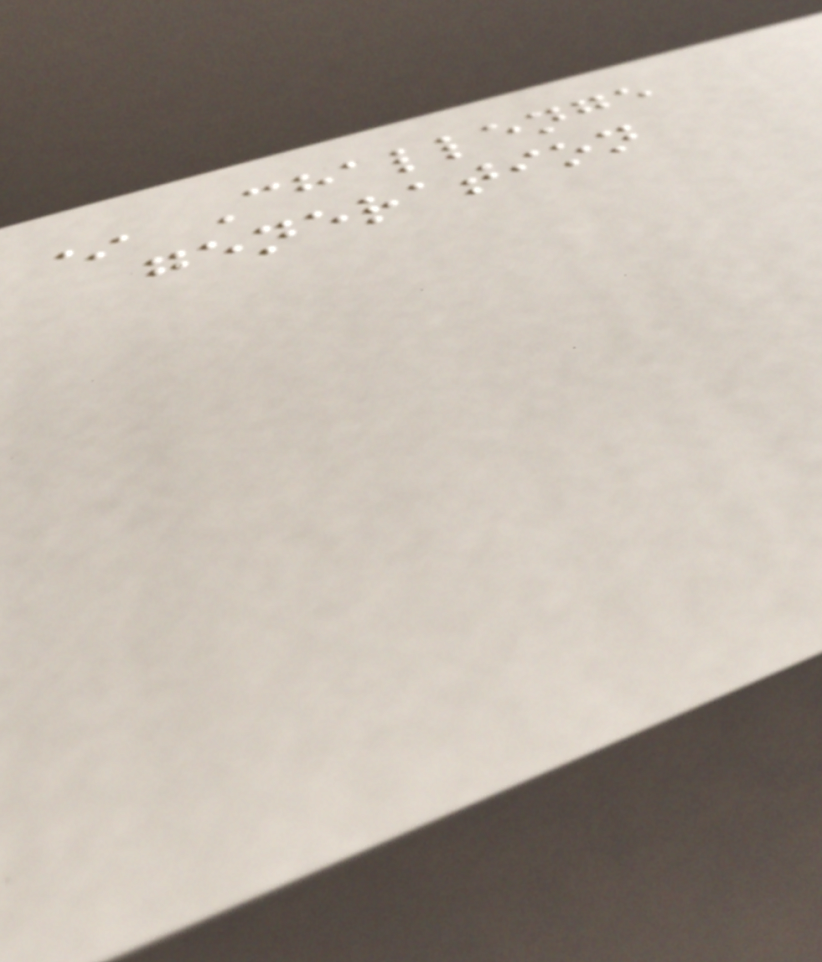* Challenge
generation
